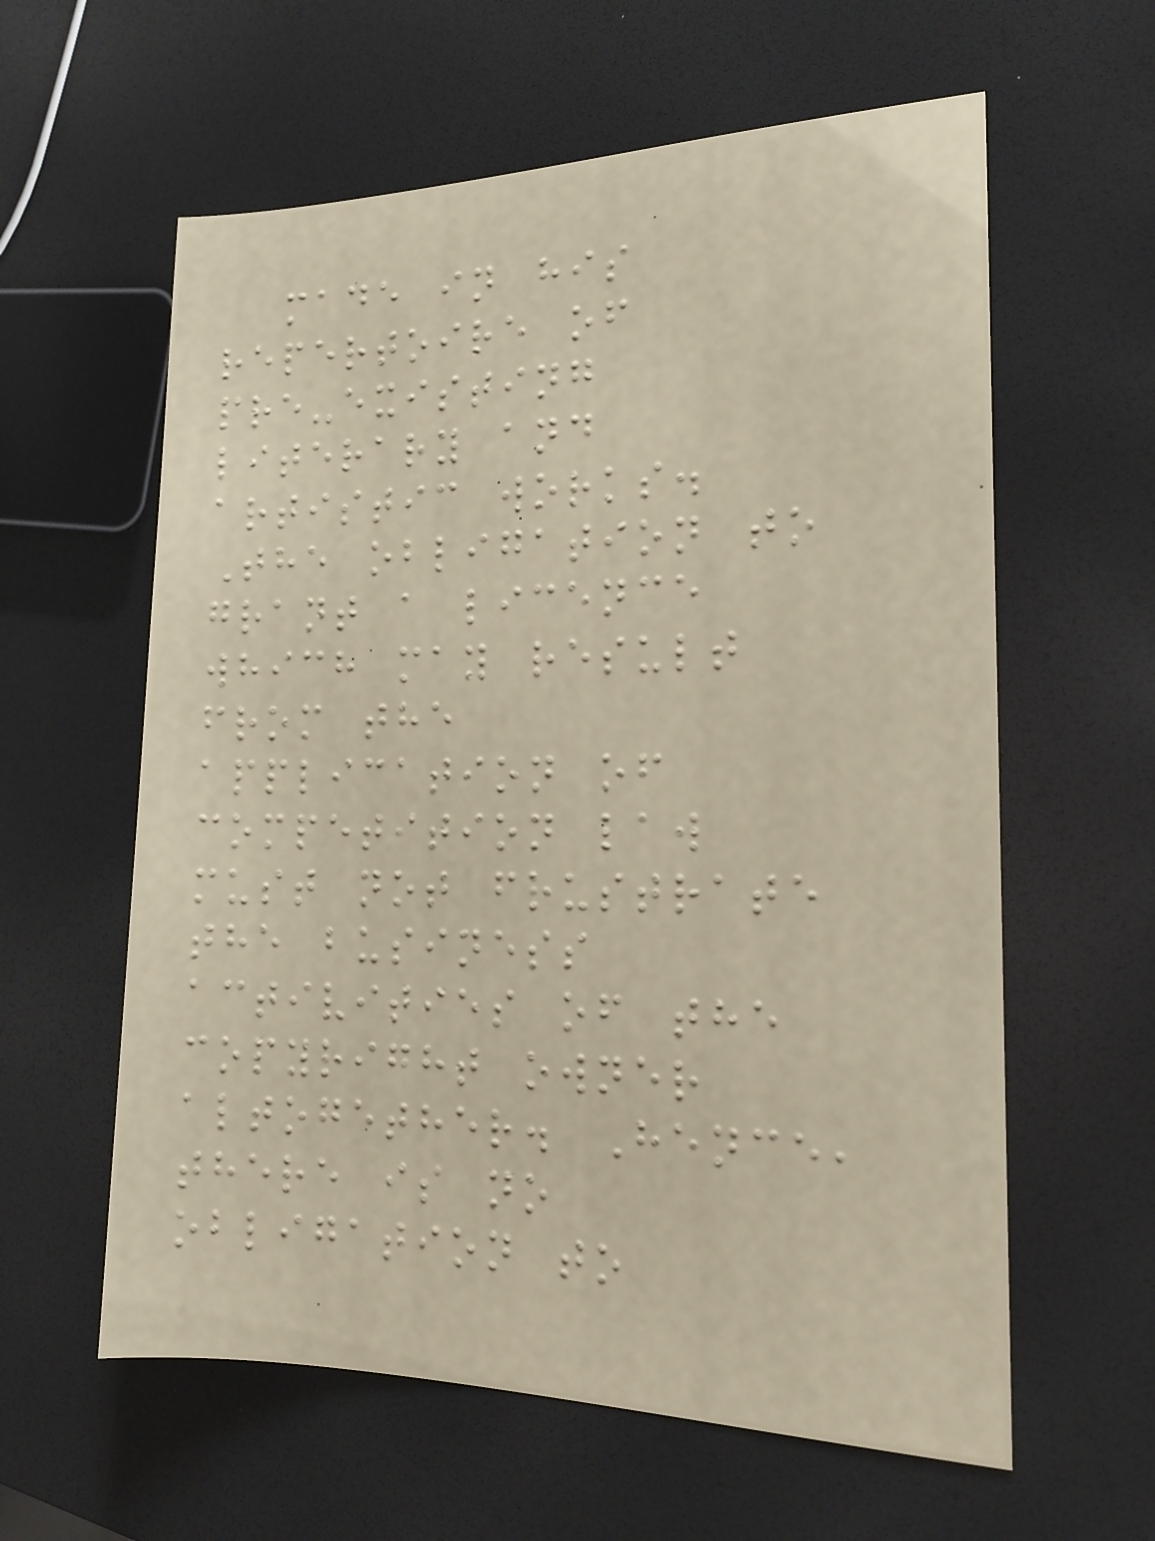made in his
repertoire of
pre-existing
literary and
artistic works.
The obligation to
grant a licence
which may result
from the
application of
competition law
must not frustrate
the business
activities of the
copyright owner
altogether. Hence,
there is no
obligation to
